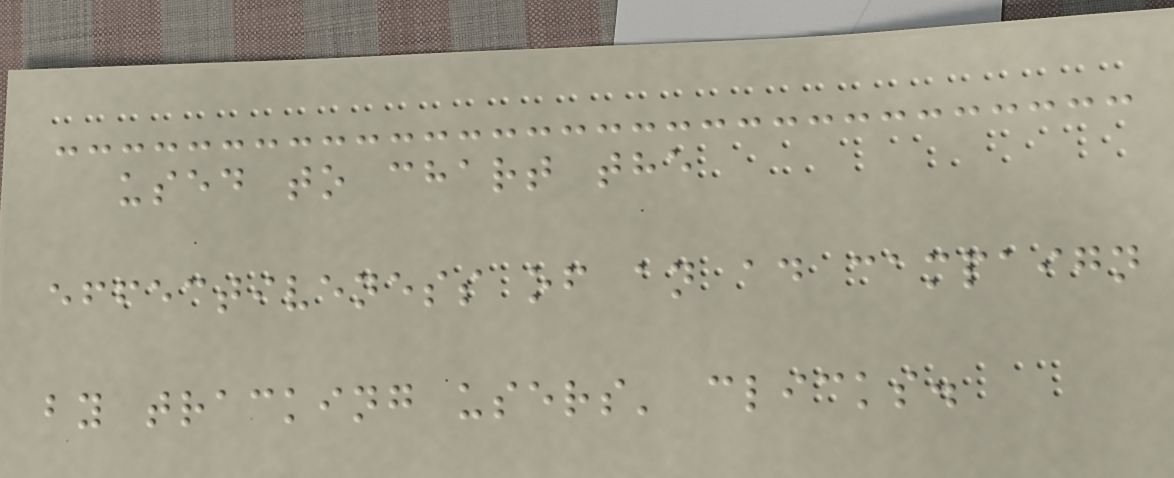used to chart the
effectiveness of an ad campaign
by tracking users' clicks.
